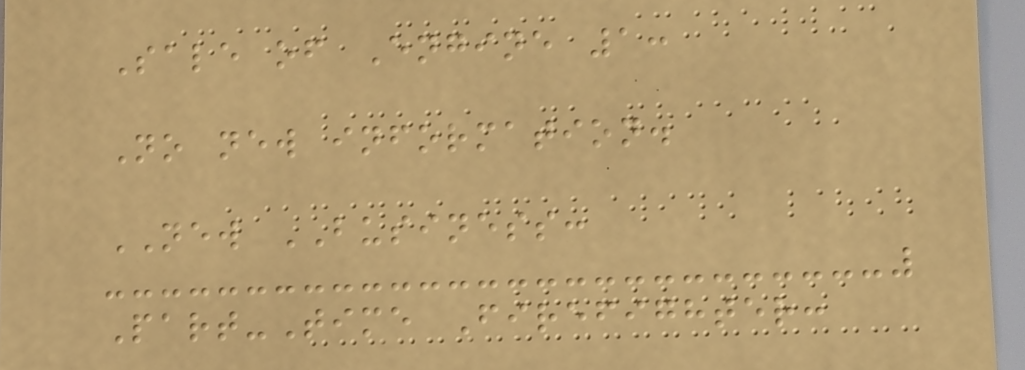Sale of Engine 1:
No new information.
NEW BUSINESS:
Part-Time Firefighter:
